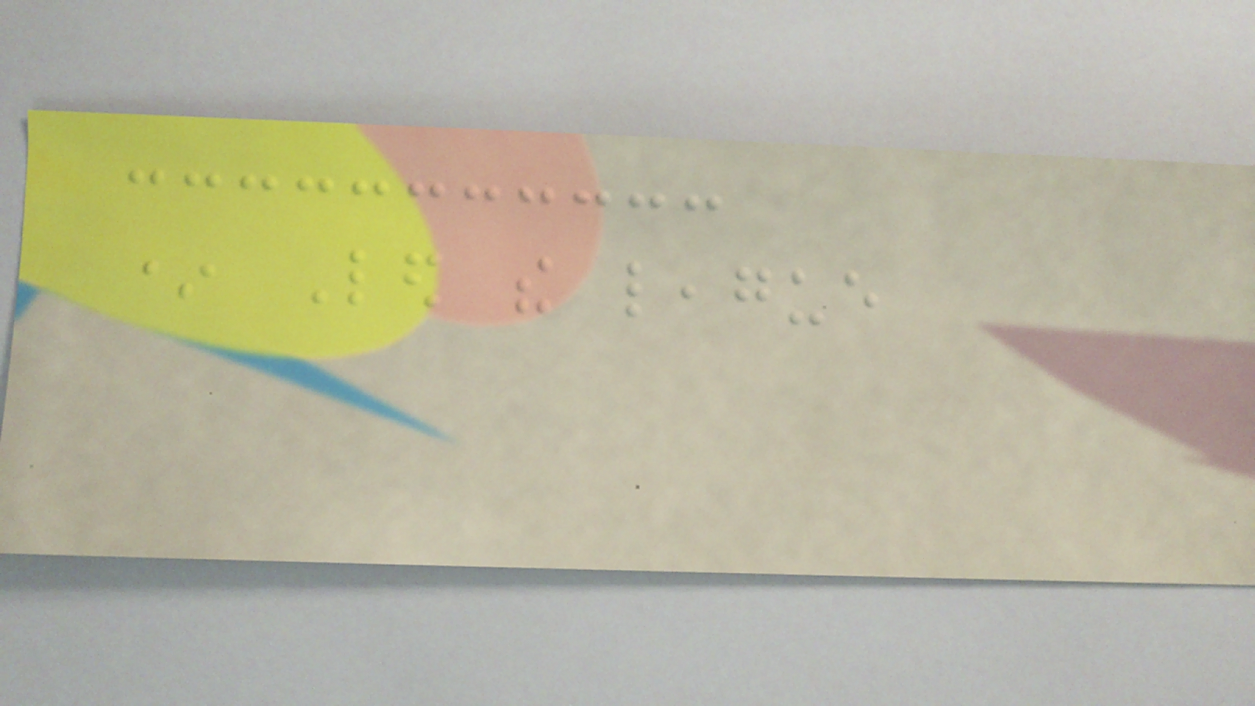* Led the league
